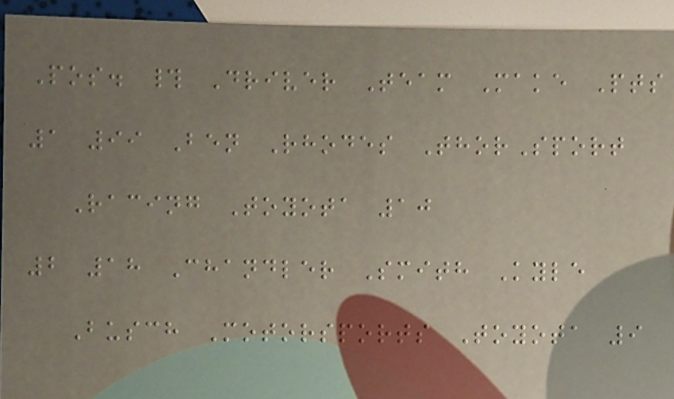Pos. # Driver Team Make Pts
1 99 Ben Rhodes ThorSport
Racing Toyota 10
2 18 Chandler Smith Kyle
Busch Motorsports Toyota 9
